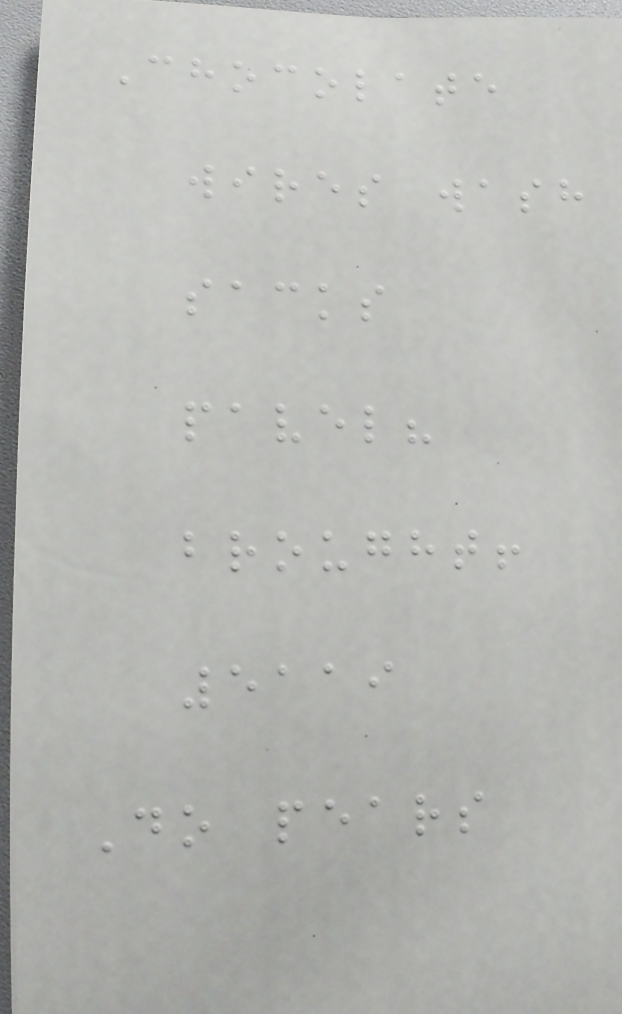Chocolate
wires wash
sacks
pavel?
brought!
5119
Do pears
